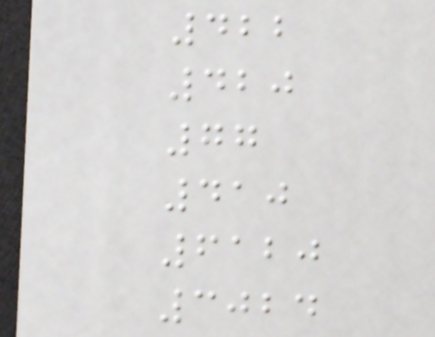422
420
77
410
6120
3024
